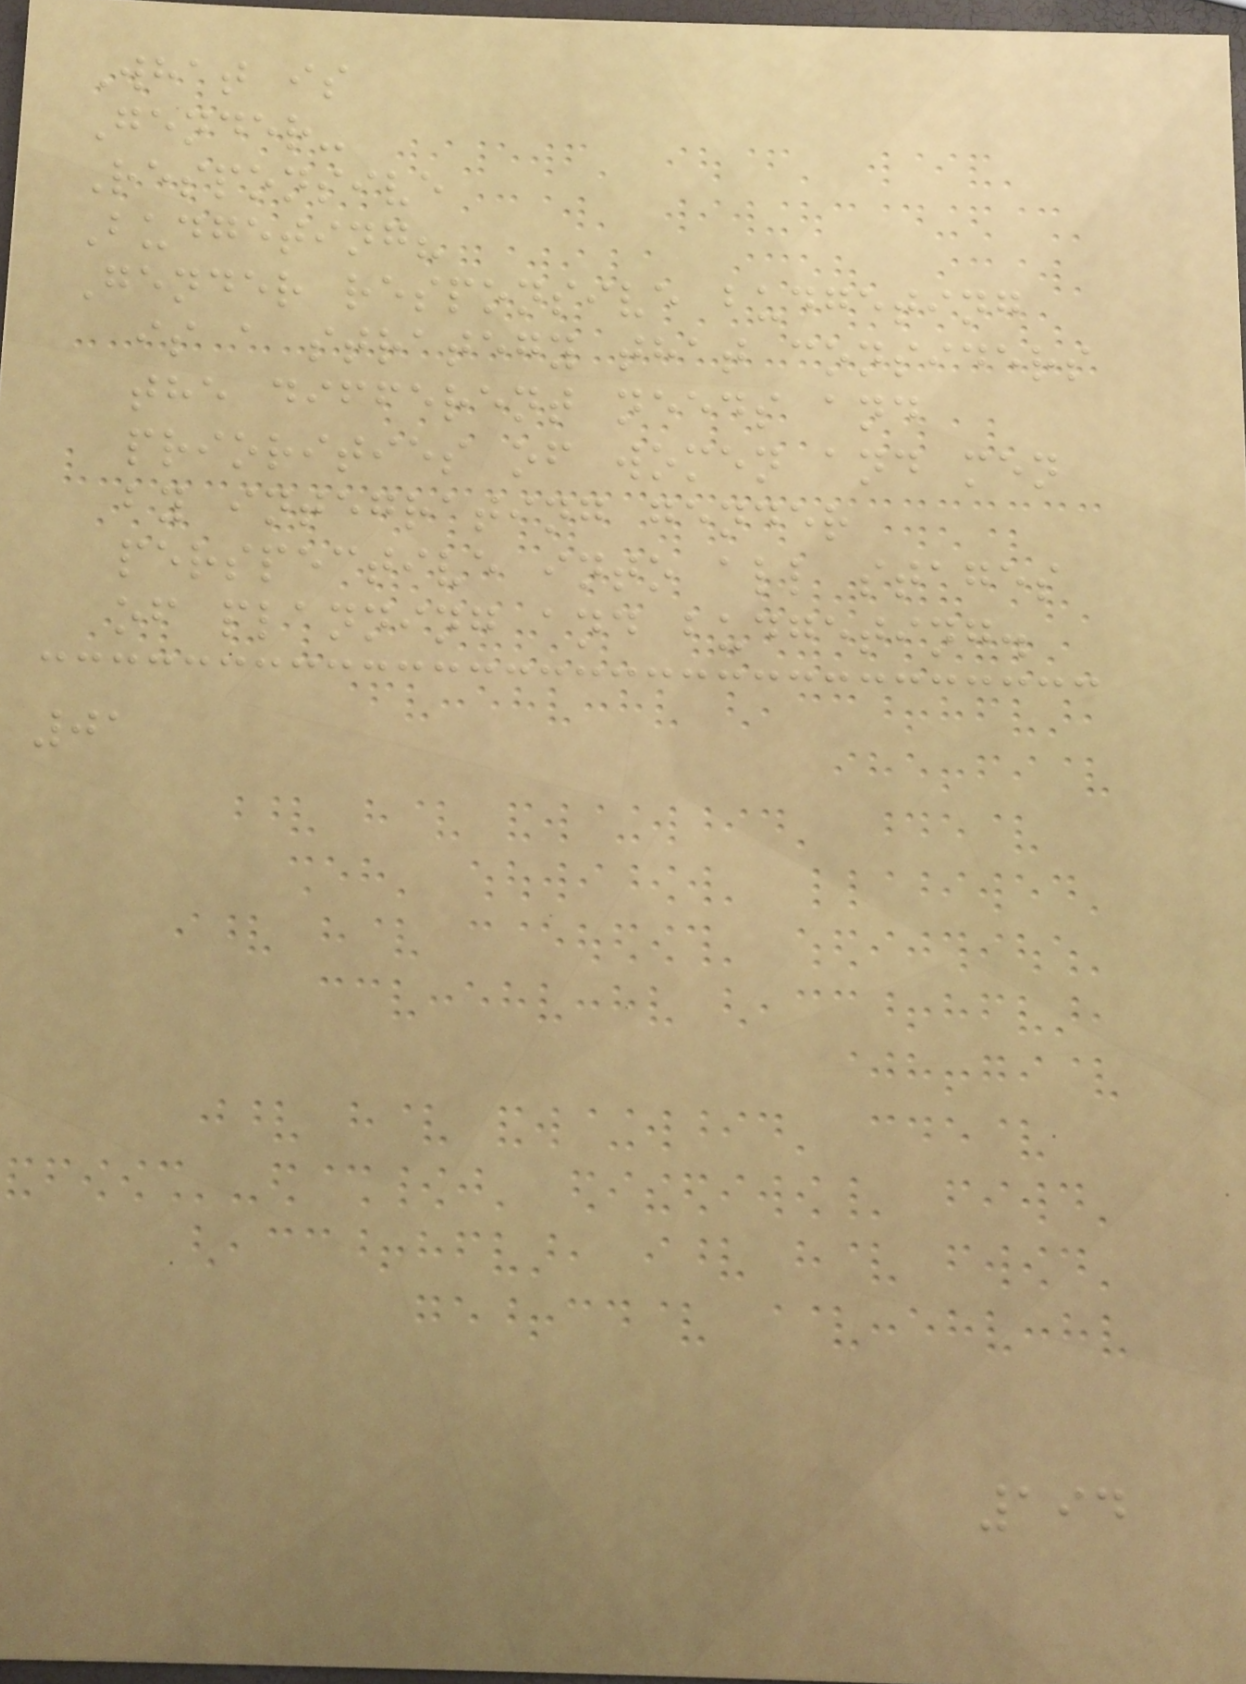What is
Gender-
Responsive
Budgeting?
Gender responsive budgeting
is a strategy that considers
the different needs and
priorities of women and men
by integrating gender
perspective into all stages
of planning and budgeting.
01
194
